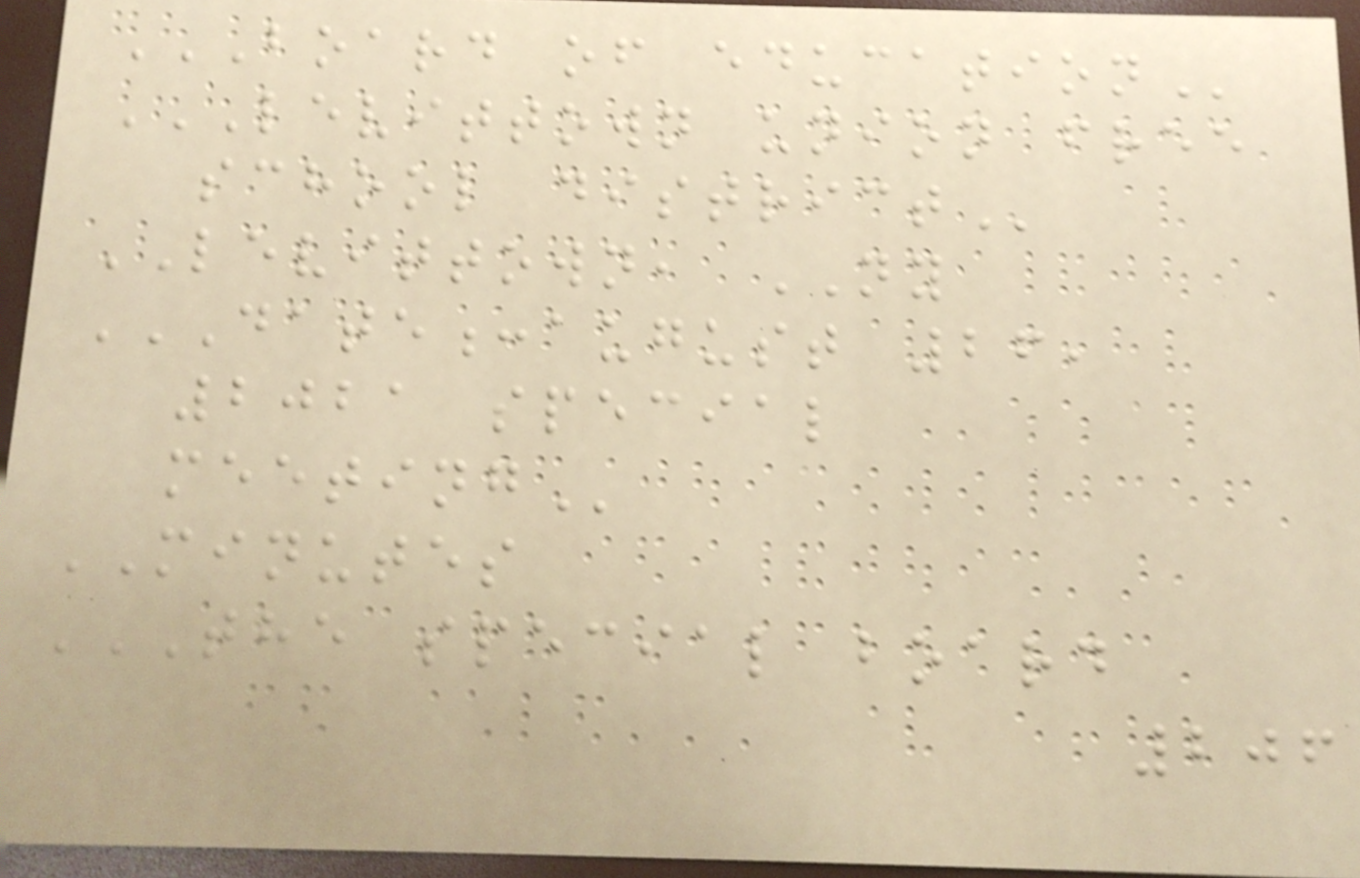BOARD OF EDUCATION
LEVITTOWN UNION FREE
SCHOOL DISTRICT
LEVITTOWN, NY
DATE:AUGUST 26,
2021 SPECIAL
MEETING
MINUTES
THE SPECIAL BOARD
206
